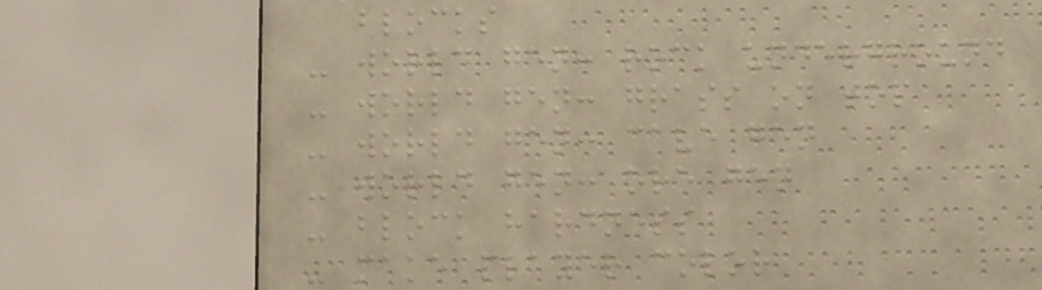blocks
- world gen: rock underground
- world gen: grass on top
- world gen: cave gen
- world gen: ore gen
- block hardness
- make player color
